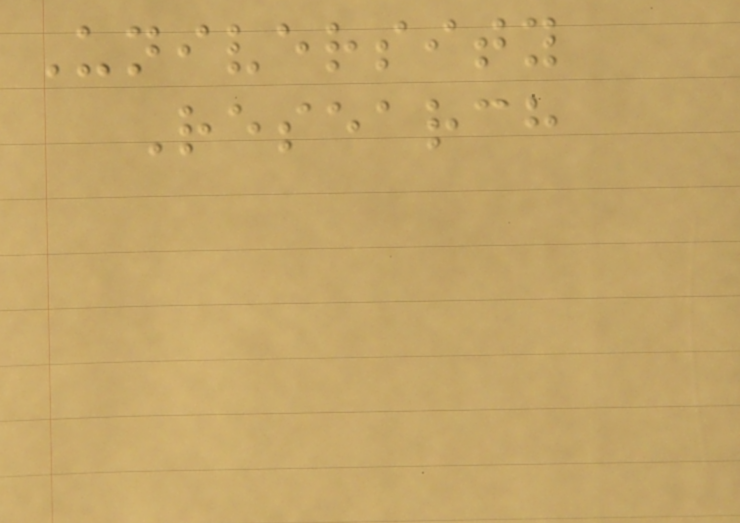University
Research
